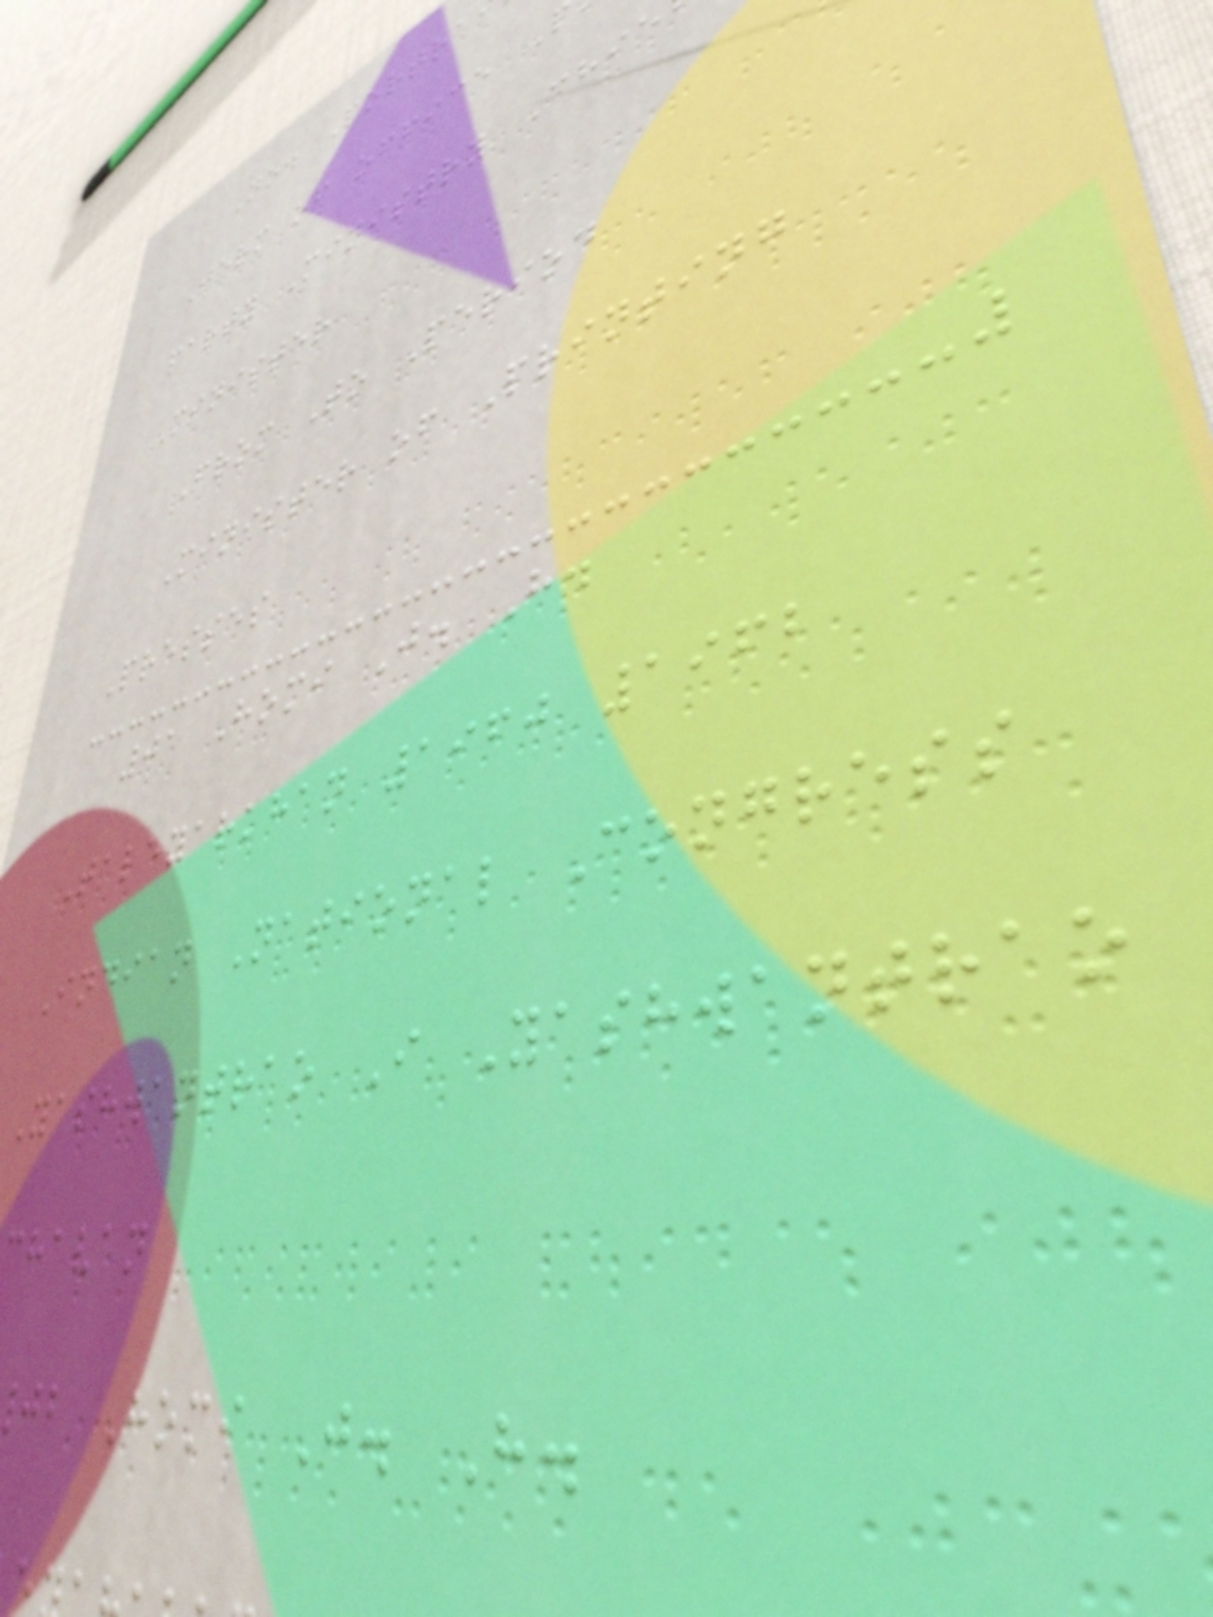No. Portra
Term of office
party Ministry Chie
Minister
From To Period
Minister of Printing
Presses
01 Homi J. H.
Taleyarkhan 1960 1962
Indian National Congress
Yashwantrao I Yashwantrao
chavan
jb Homi J. H.
